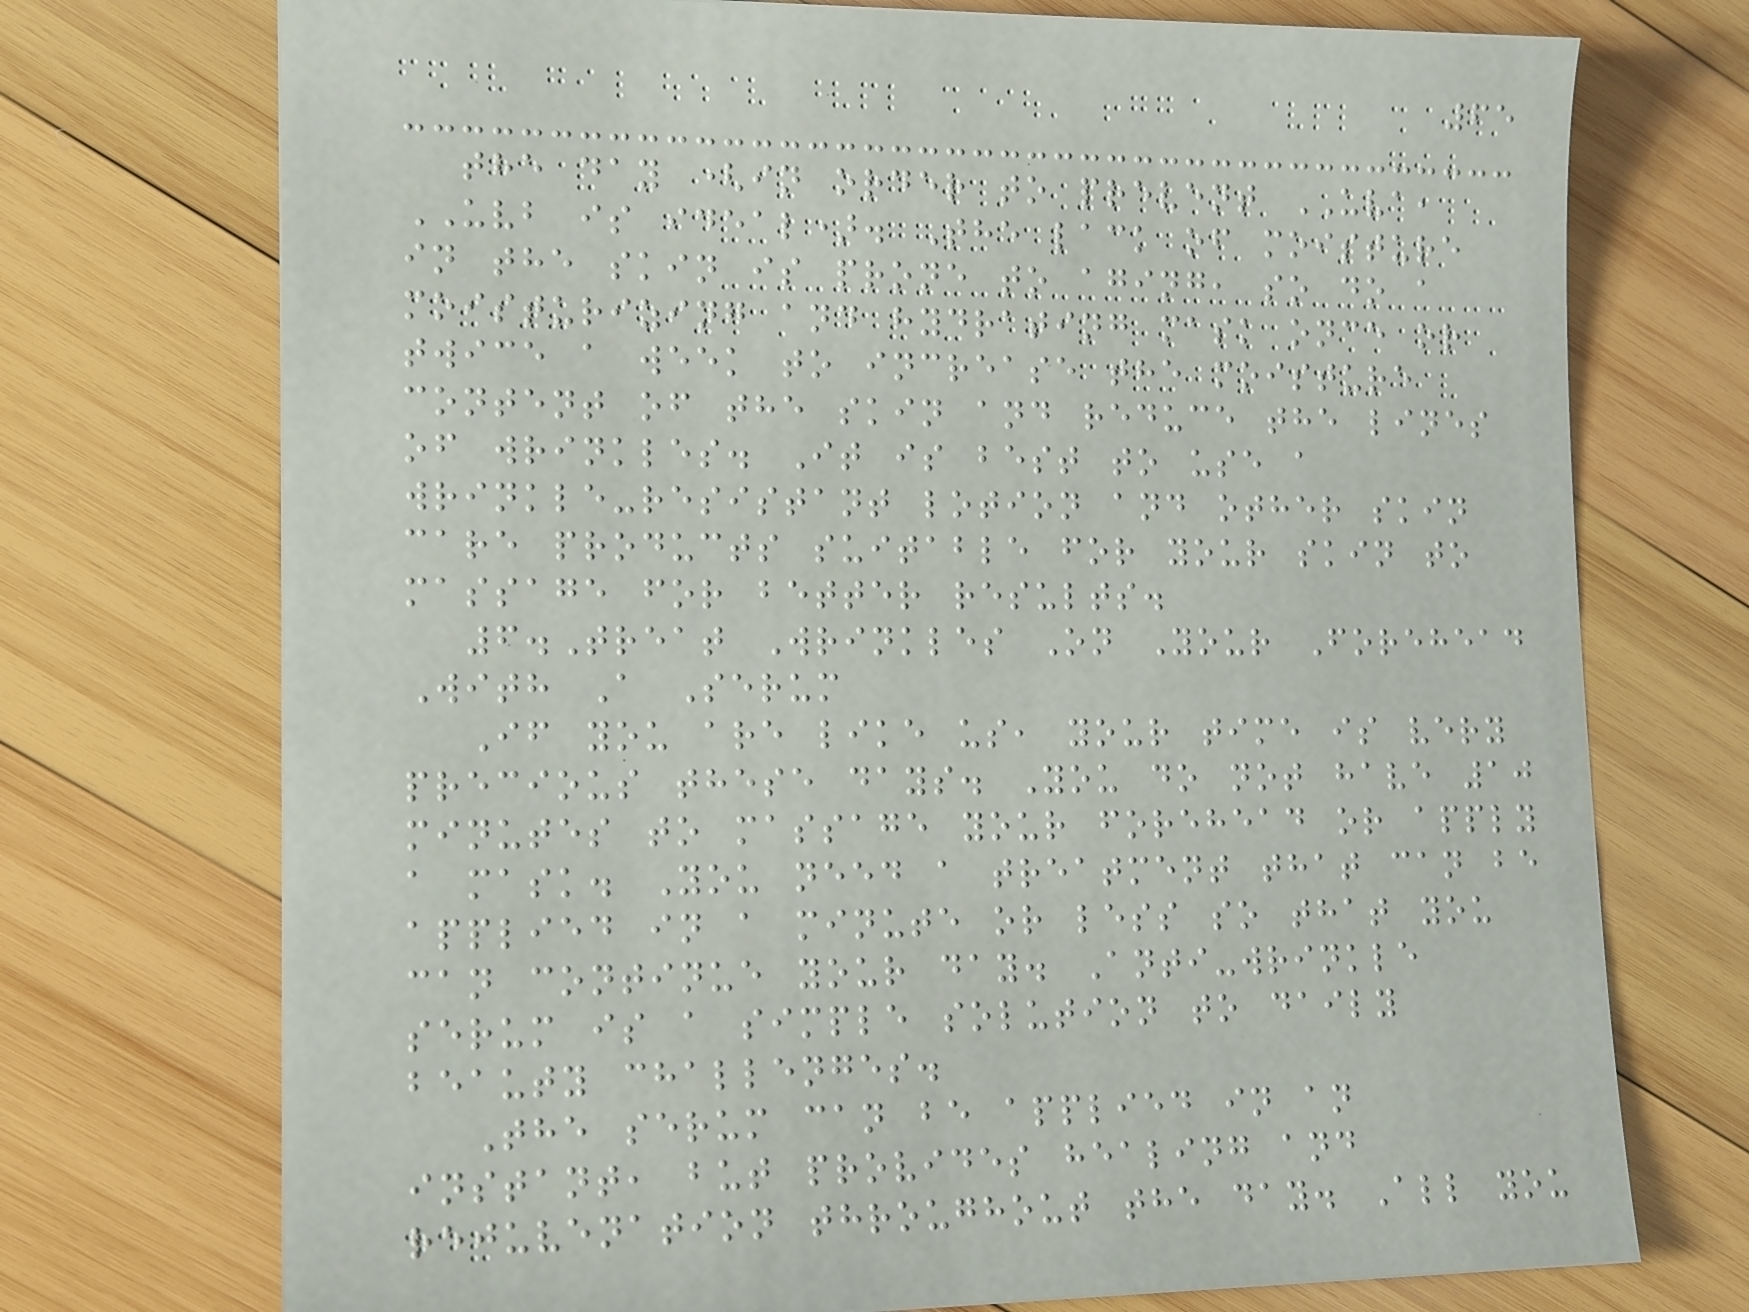65
the day (in order to prevent UVA,
UVB is ideal). The lack of moisture
in the skin is prone to aging, so do a
moisturizing and hydrating mask once or
twice a week to increase the moisture
content of the skin and reduce the lines
of wrinkles. It is best to use a
wrinkle-resistant lotion and other skin
care products suitable for your skin to
massage for better results.
6.Treat Wrinkles On Your Forehead
With A Serum
If you are like us, your time is very
precious these days. You do not have 10
minutes to massage your forehead or apply
a mask. You need a treatment that can be
applied in a minute or less so that you
can continue your day. Anti-wrinkle
serum is a simple solution to daily
beauty challenges.
The serum can be applied in an
instant, but provides healing and
rejuvenation throughout the day. All you
